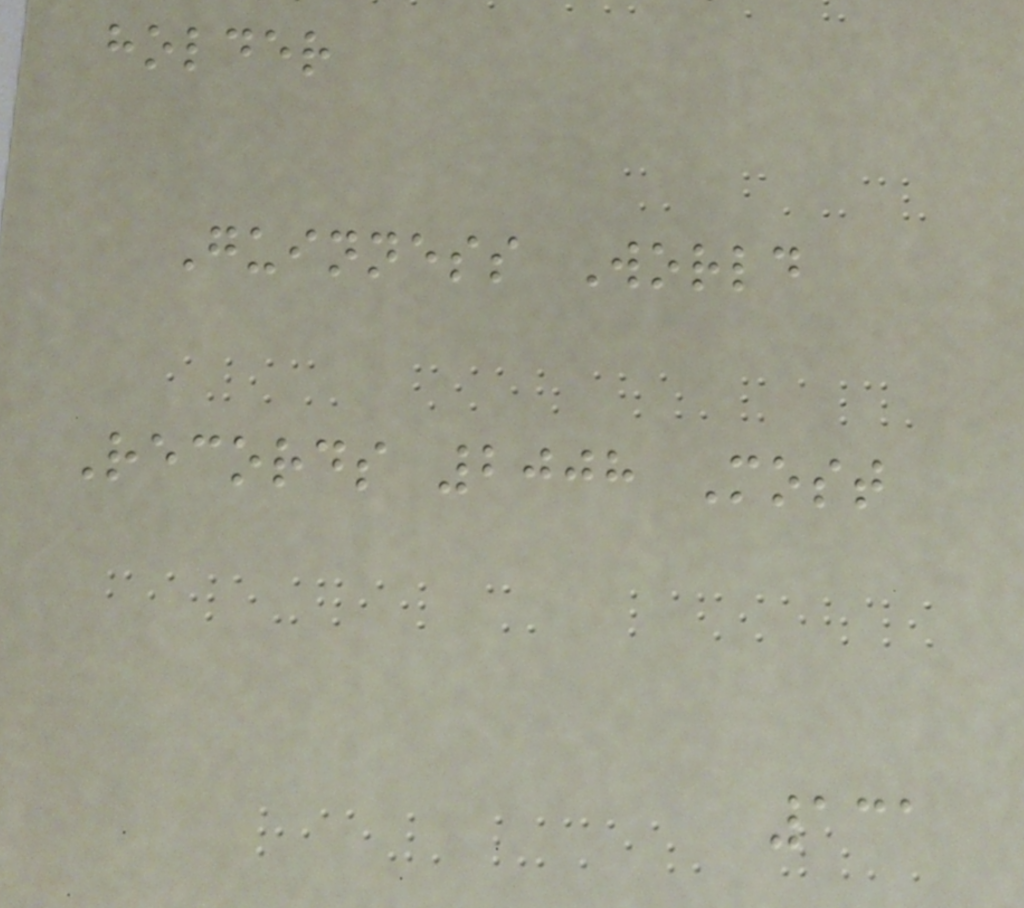holder
Guinness World
Records 2008 Most
131
